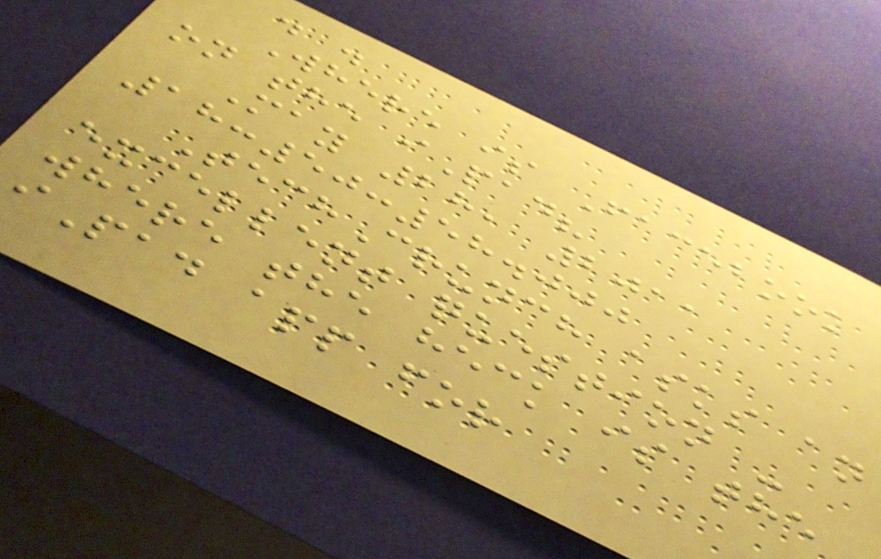. .
Where is Facebook
on the iPad?
May 28, 2011
18:50:58.000
TechCrunch asks an
excellent question -
where the heck is the
iPad app for
